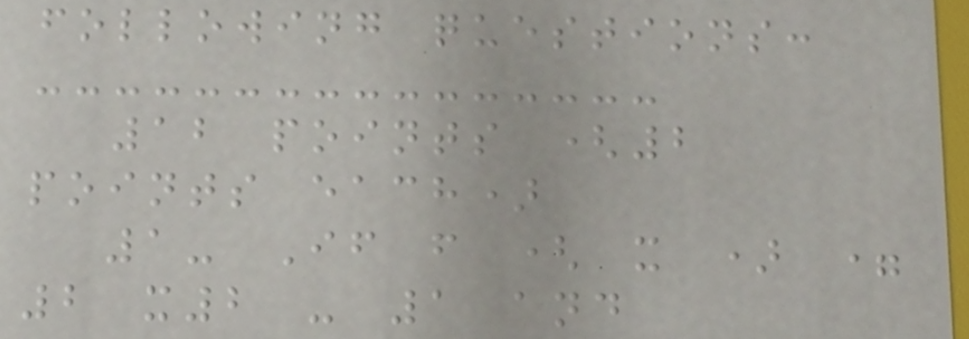following questions:
12 points (2
points each)
1- If f ( x ) =
2 x2 - 1 and
